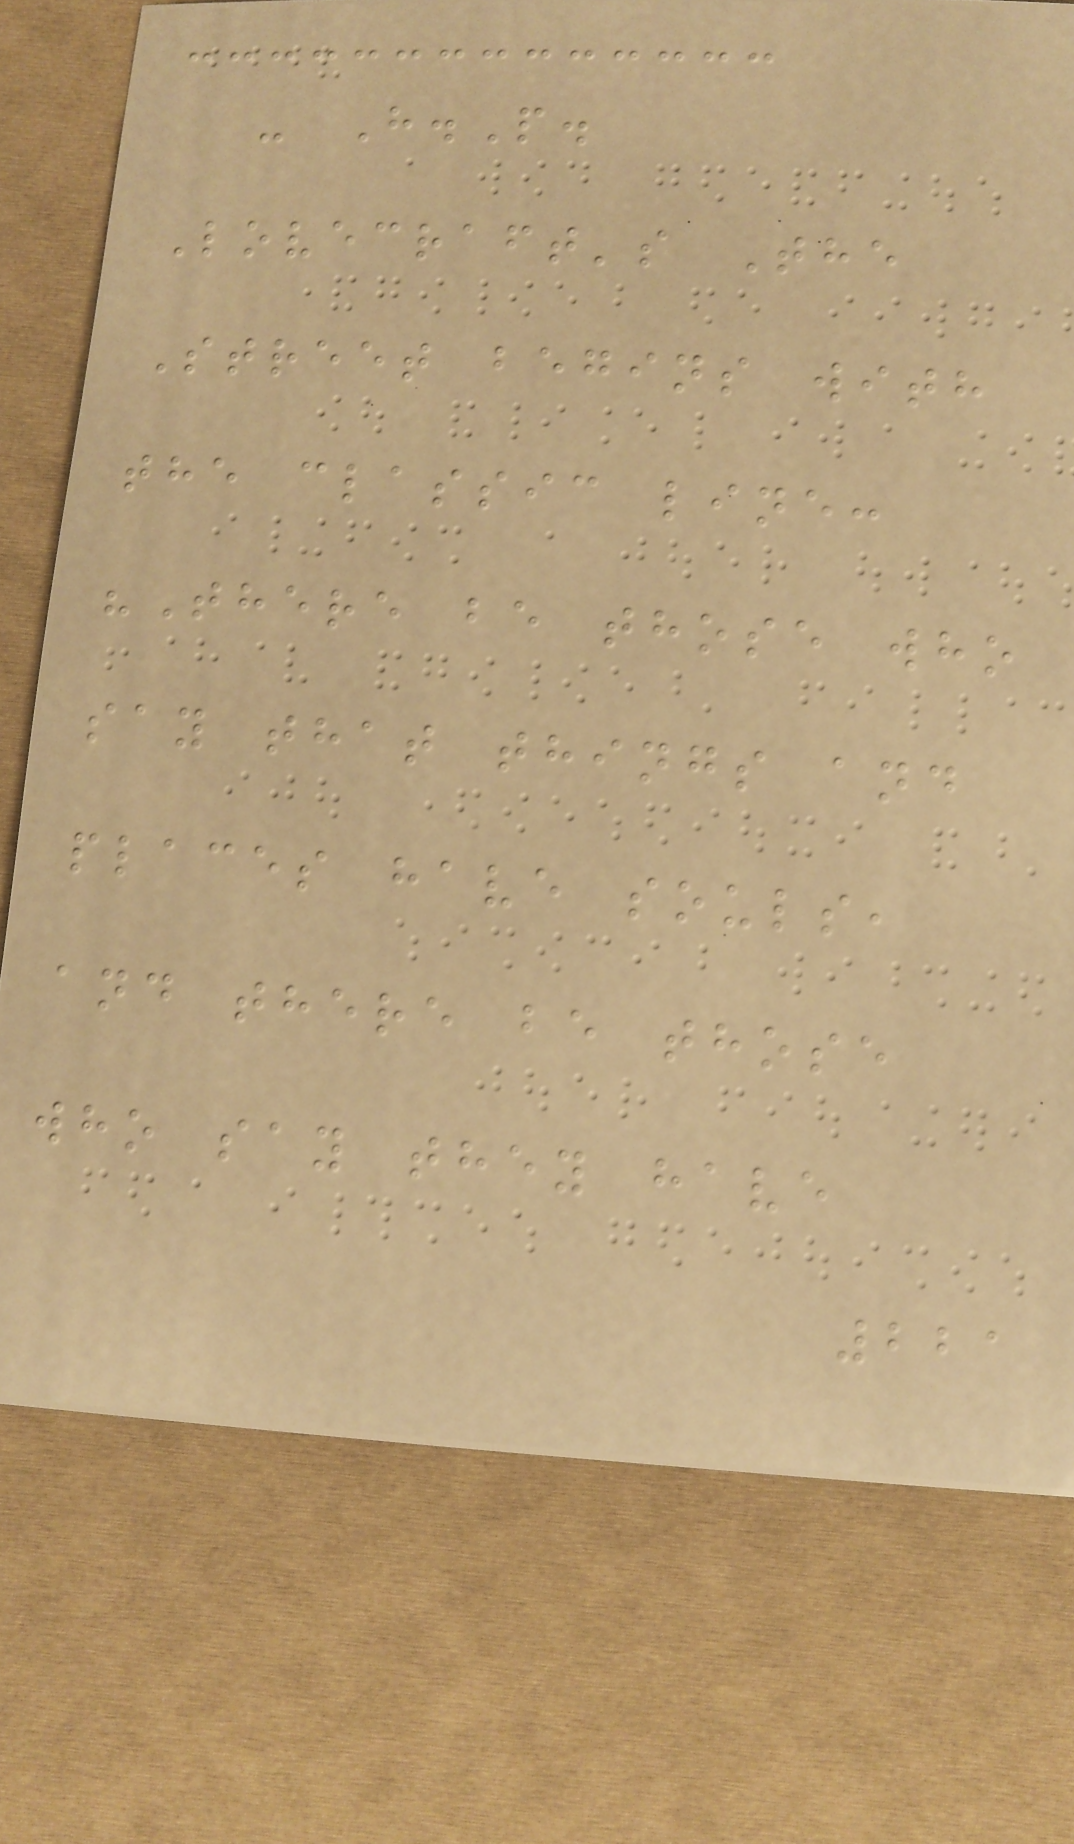- H.P.
Lovecraft's The
Street begins with
the classic line:
"There be those who
say that things and
places have souls,
and there be those
who say they have
221
